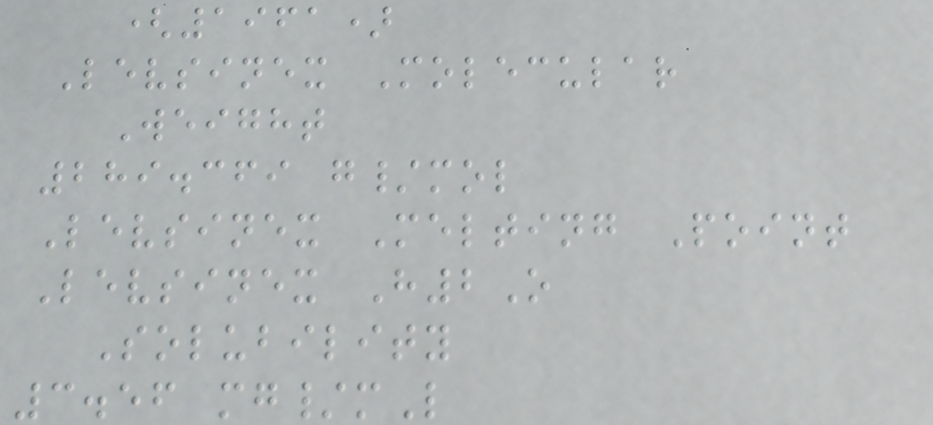(1961)
Levsinex Molecular
Weight
289.369 g/mol
Levsinex Melting Point
Levsinex H2O
Solubility
3.56 mg/mL
